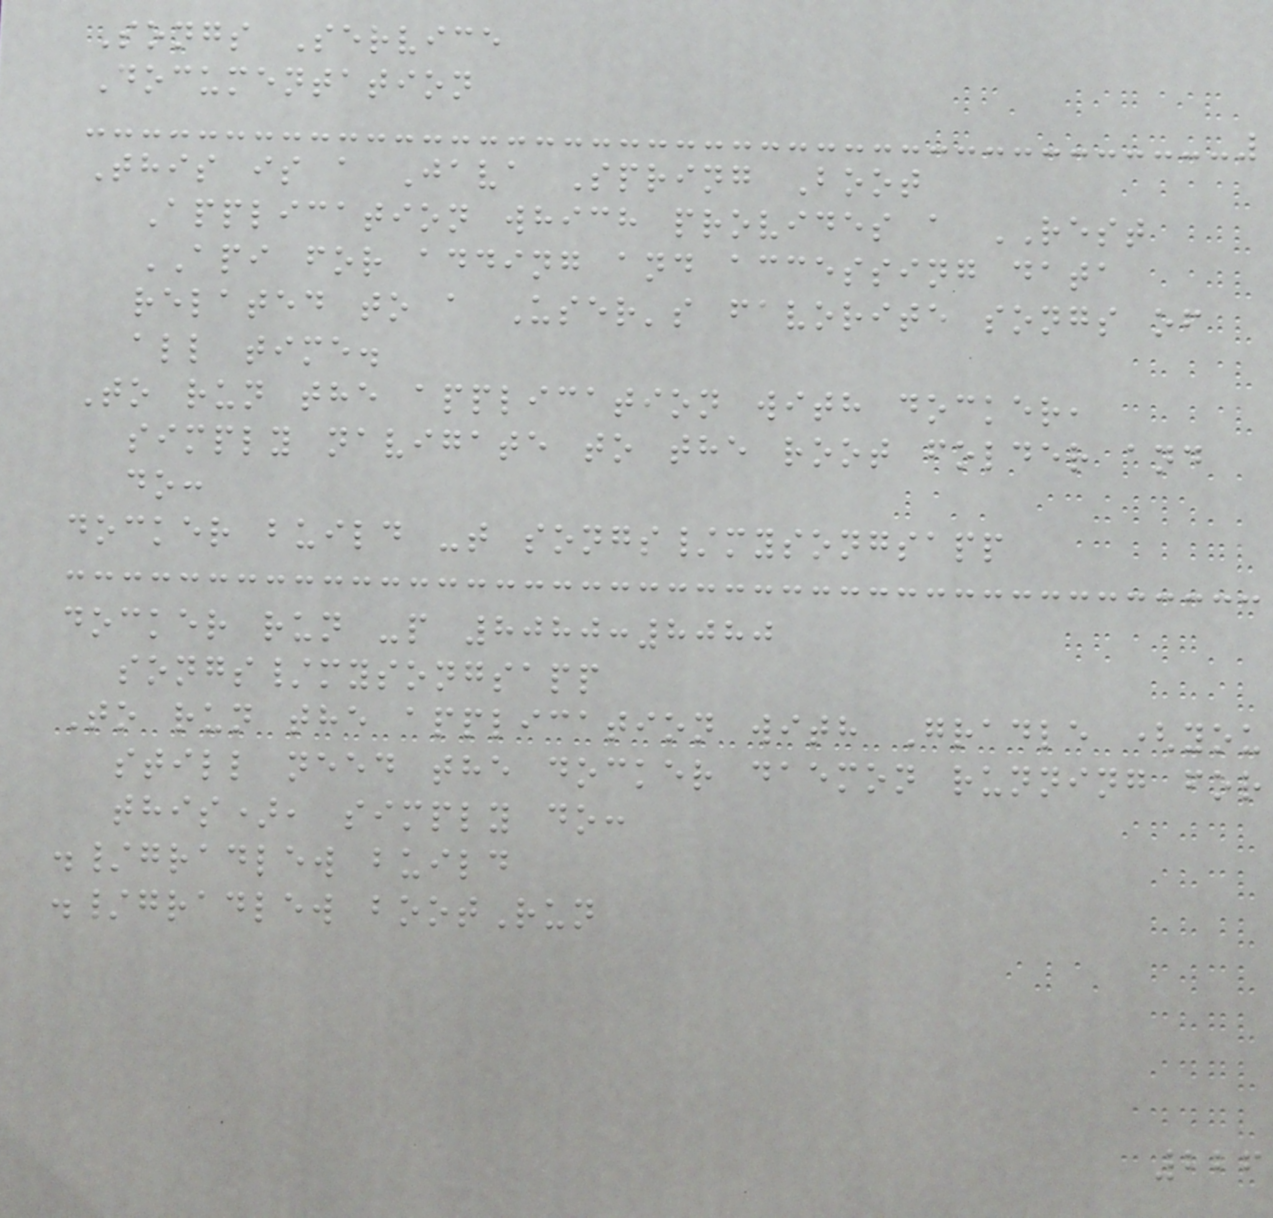Songs Service
Documentation
This is a Java Spring Boot
Application which provides a REST
API for adding and accessing data
related to a User's favorite songs of
all time.
To run the application with docker,
simply navigate to the root folder and
do:
docker build -t songs/mysongsapp
docker run -p 8080:8080
songs/mysongsapp
To run the application with Gradle (you
still need the docker daemon running for
this), simply do:
./gradlew build
./gradlew bootRun
226
